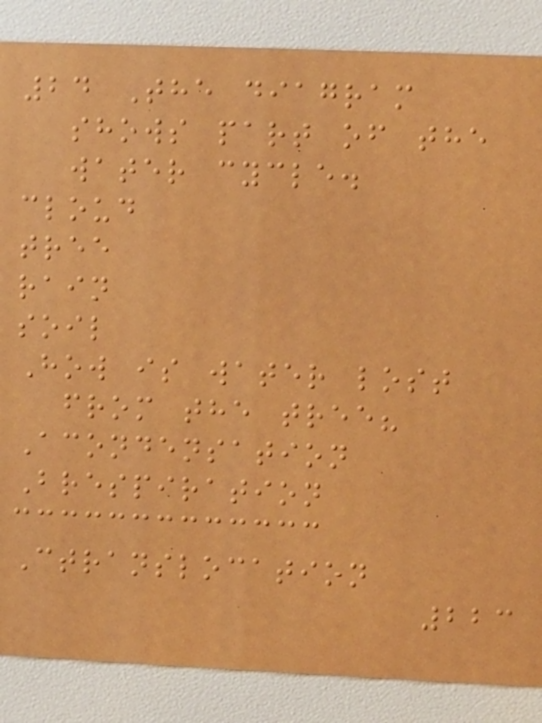24 The diagram
shows part of the
water cycle.
cloud
tree
rain
soil
How is water lost
from the tree?
Acondensation
Brespiration
Ctranslocation
223
